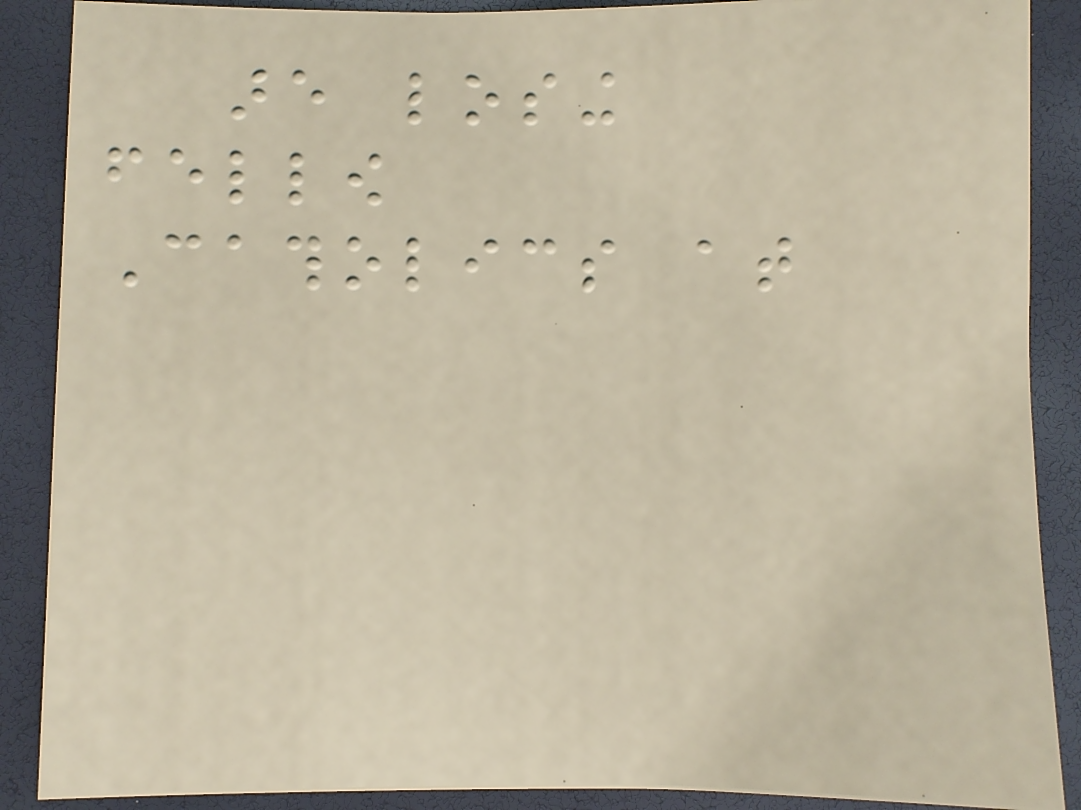are losing
fellow
Catholics at
